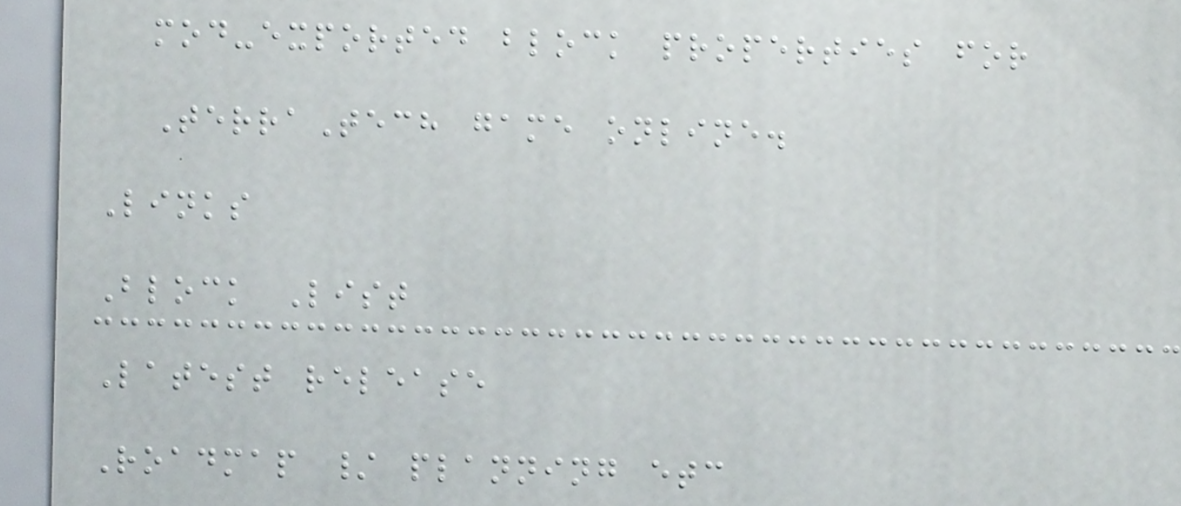mod-exported block properties for
TerraTech game online.
Links
Block List
Latest release
Roadmap / planning etc
